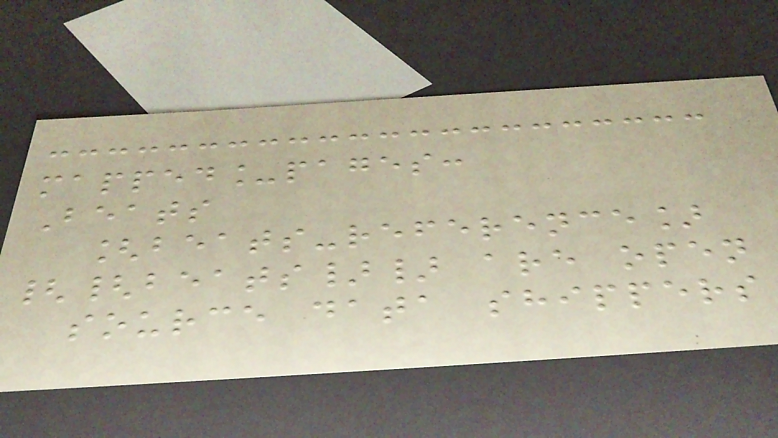mapped_pages:
Beats
[beats-reference]
{{beats}} are open
source data shippers
